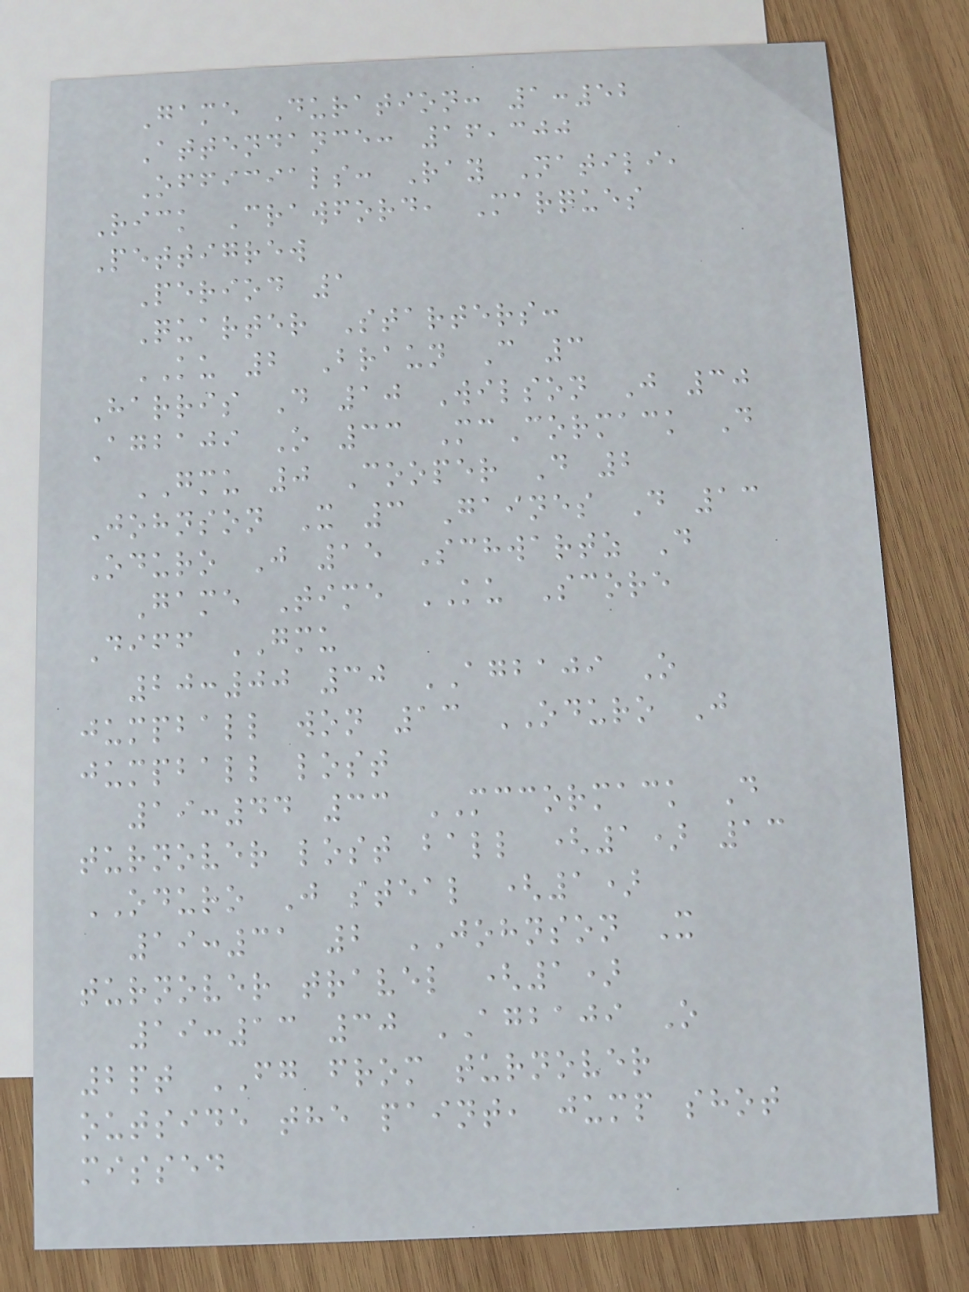Game Duration: 1:52
Attendance: 16,300
Officials: Ray Natili,
Rick Crawford, Marques
Pettigrew
Period 1
Quarter Starters:
KU 2 Braun C 3
Harris D 10 Wilson J 30
Agbaji O 33 McCormack D
GMU 0 Cooper D 2
Johnson X 3 Gaines D 13
Oduro J 15 Schwartz D
Game Time KU Score
Diff GMU
20:00 30 AGBAJI O
jumpball won 13 ODURO J
jumpball lost
19:44 33 MCCORMACK D
turnover lost ball (1) 13
ODURO J steal (1)
19:31 2 JOHNSON X
turnover travel (1)
19:13 30 AGBAJI O
2pt FG from turnover
outside the paint, jump shot
missed
